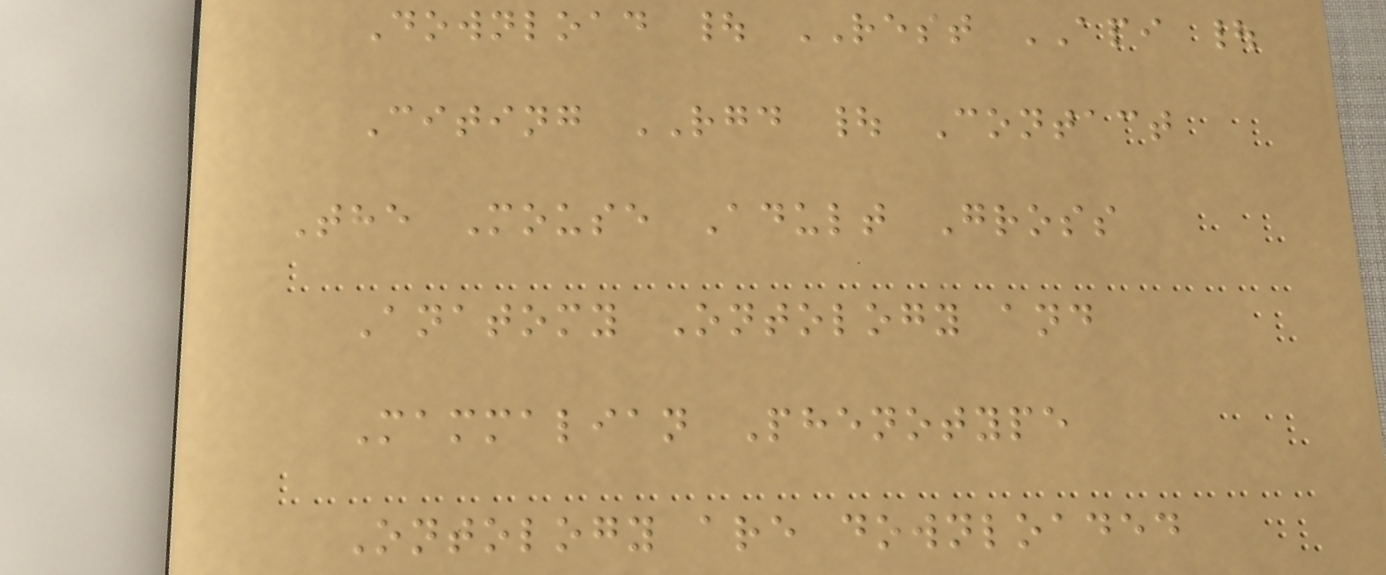Download | REST API |
Citing RGD | Contact
The Mouse Adult Gross
Anatomy Ontology and
Mammalian Phenotype
Ontology are downloaded
